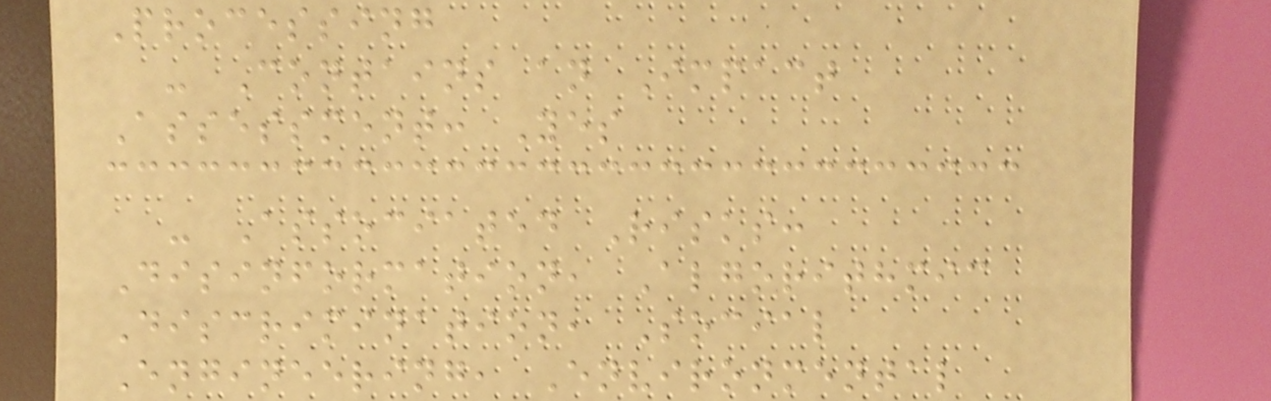Processing
- Contains an Impact
Assessment: Yes
- Associated Risks:
Disinformation, Algorithmic
Discrimination, Social
Engineering, Environmental
